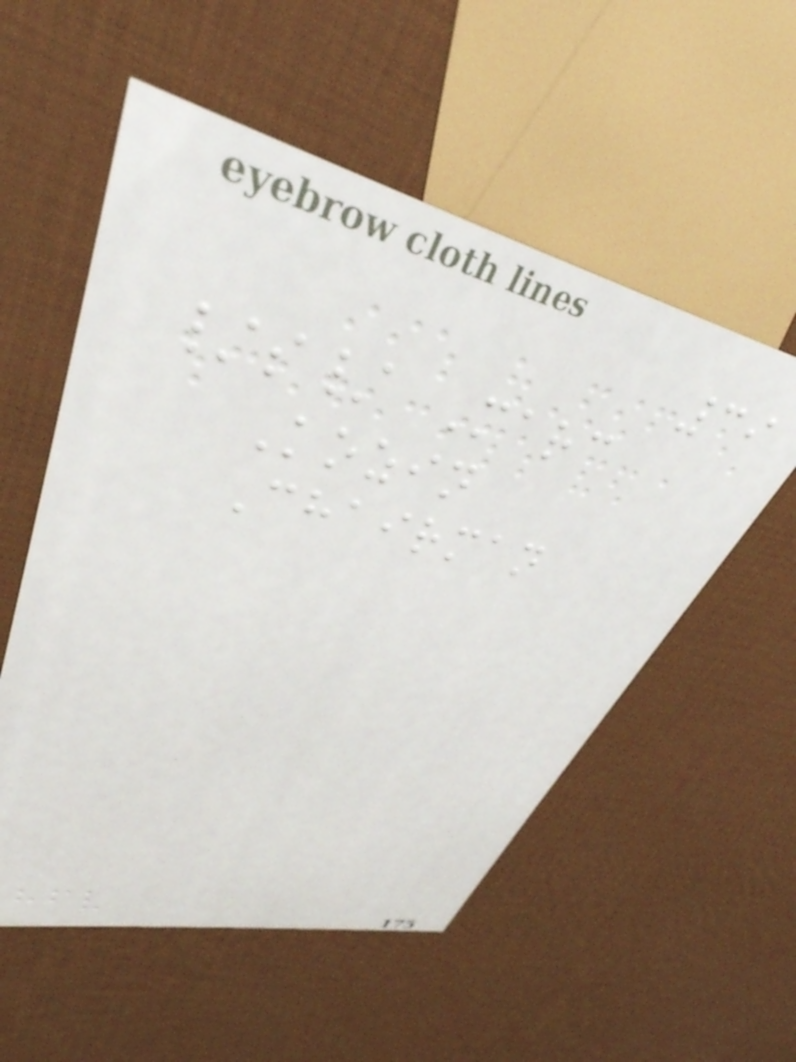39
/s/ Marc
Kozin
Chairman
